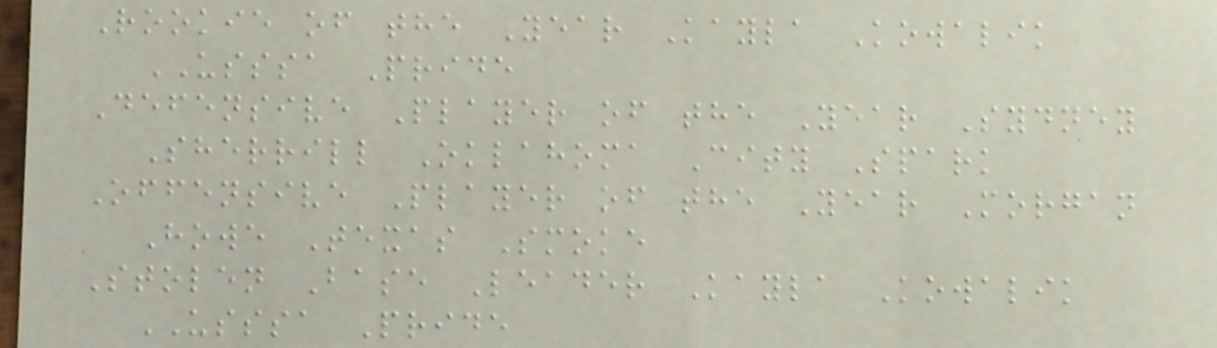Rookie of the Year Kayla Kowalik
USSSA Pride
Defensive Player of the Year Sydney
Sherrill Oklahoma City Spark
Offensive Player of the Year Morgan
Howe Texas Smoke
Stolen Base Leader Kayla Kowalik
USSSA Pride
